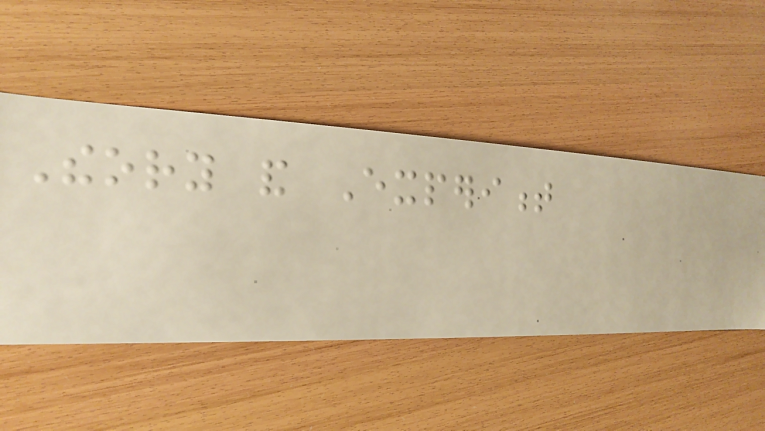Theory and Experiment
